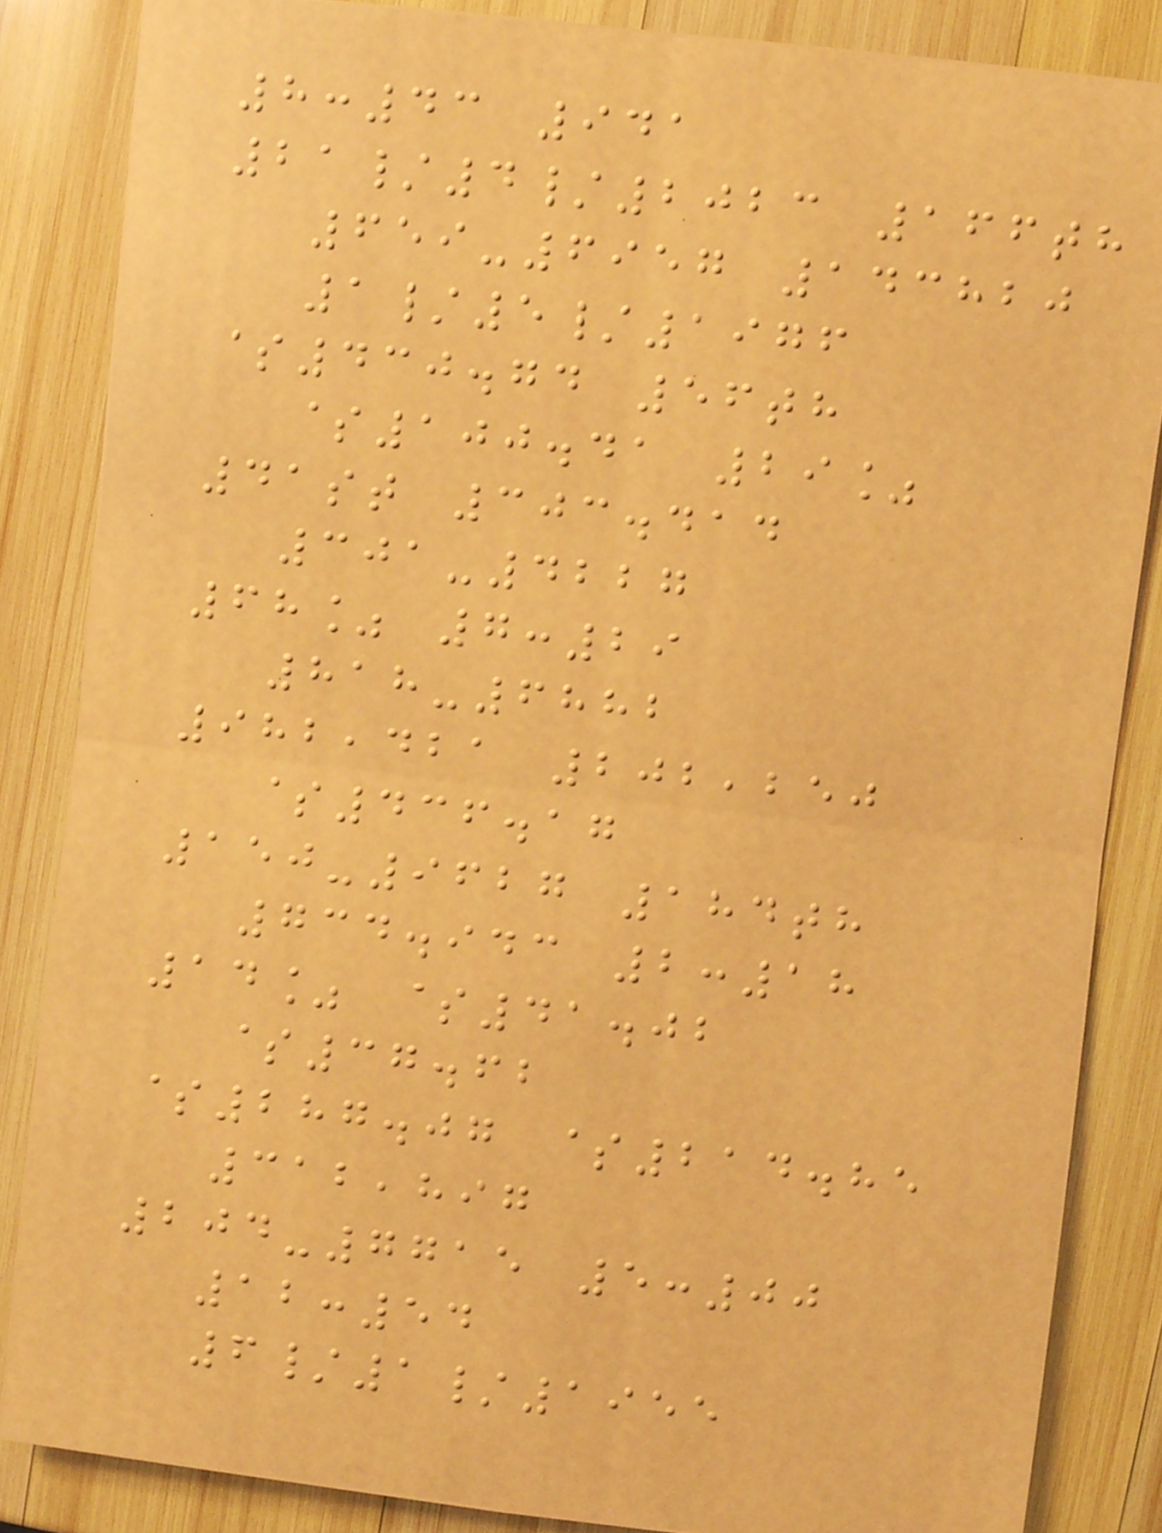8:43 941
21/4/2023 166th
659-6957 143820
1/5/1976
$430.74 56th
$100.41 29%
41st 303.414
301-4227
68% 7:29
818-6882
982,421 202,250
$436.17
150-9627 184th
734.943 2:18
14% $41.02
$37.62
$287.07 $214.85
312,897
204-7715 5:00
12:54
6/1/1955
